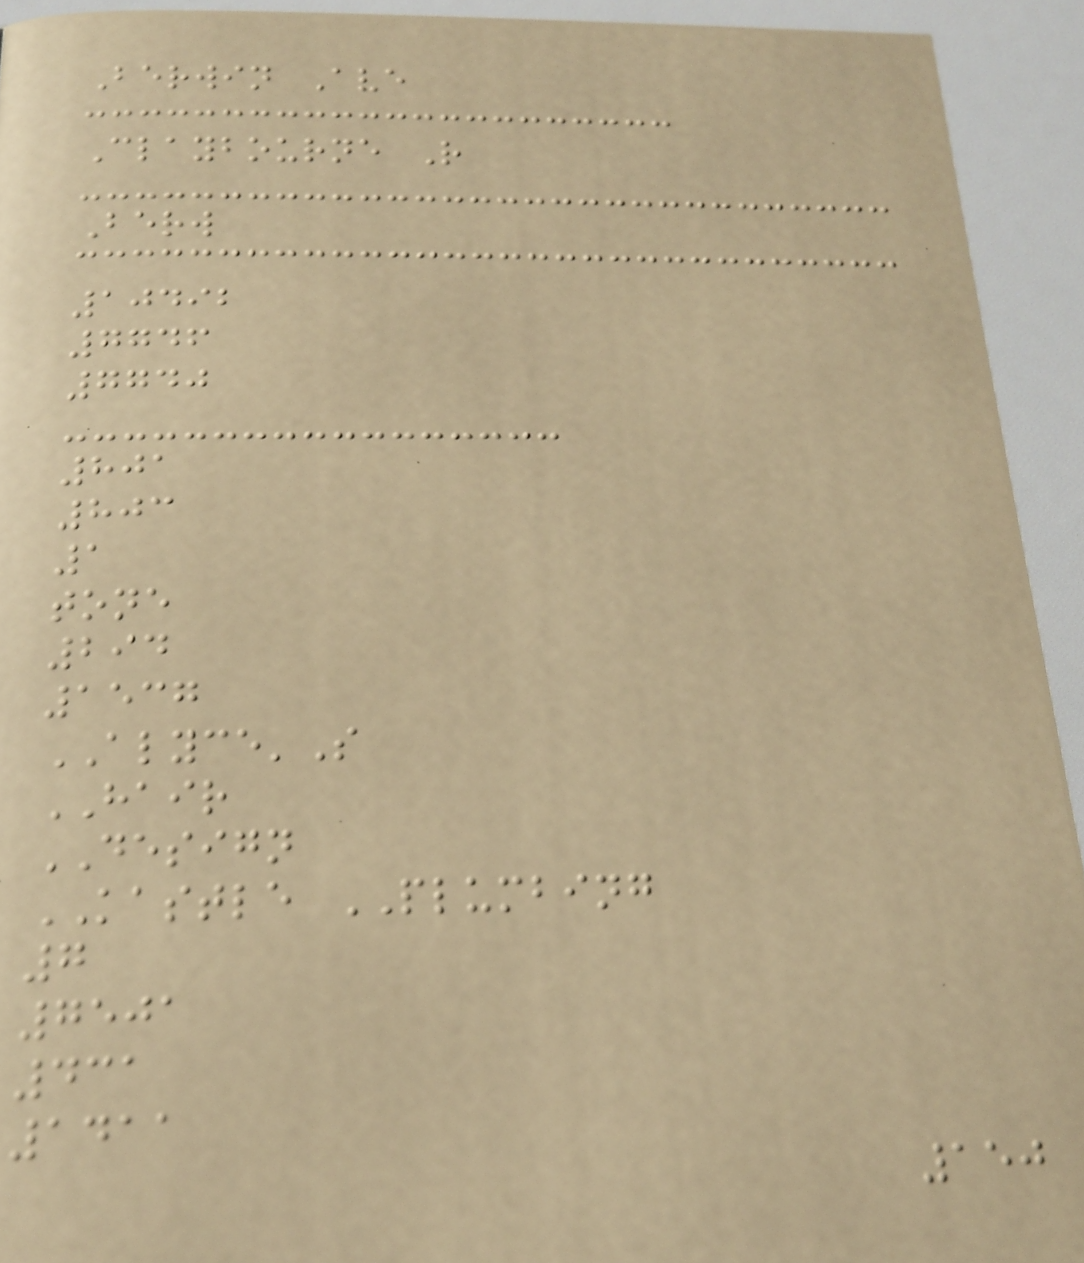Berwin Ave
Claybourne R
Berw
10492
7746
7740
801
803
1
tone
294
1537
ALYCE'S
HAIR
DESIGN
KASTLE PLUMBING
7
7501
431
1411
150
